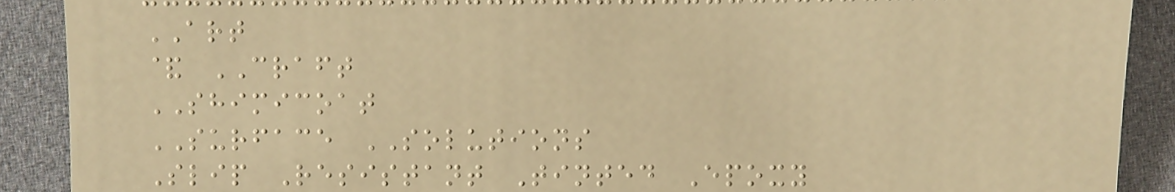ART
& CRAFT
SHIMICOAT
SURFACE SOLUTIONS
Slip Resistant Tinted Epoxy
